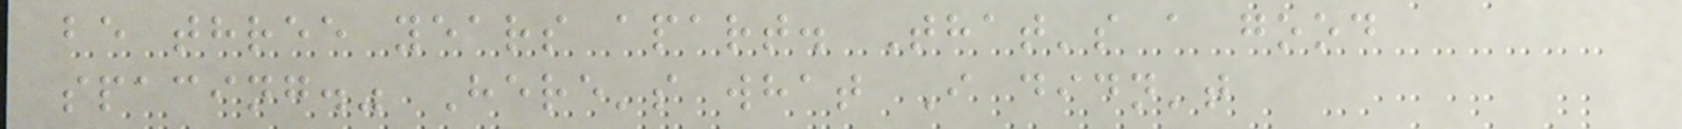be three years apart. That's a good
spacing." Here's what I didn't
